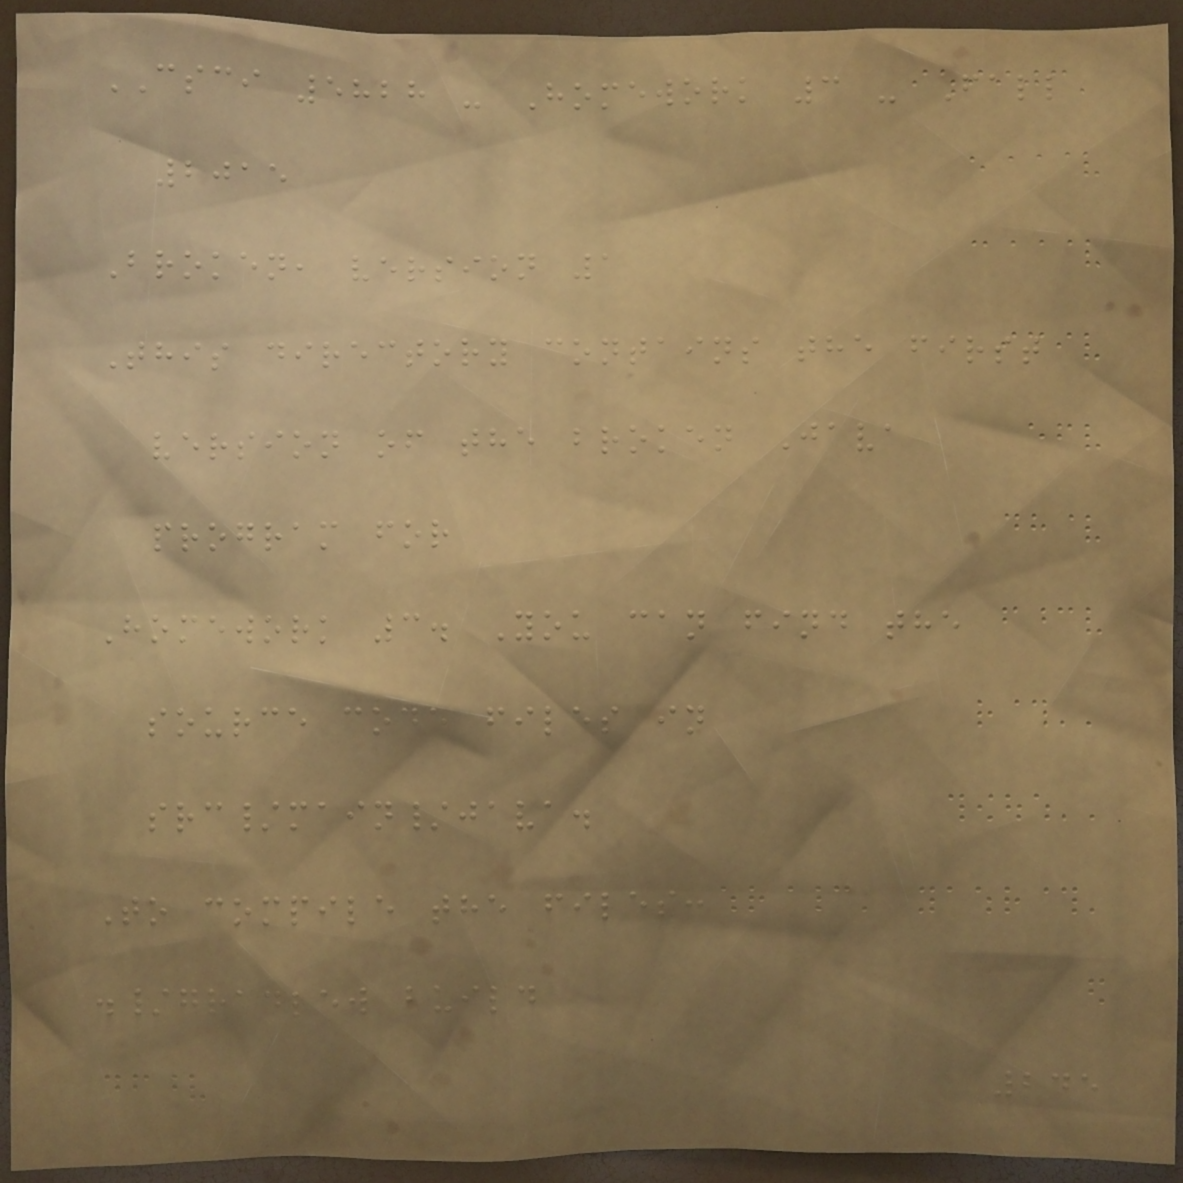CSCI 5828 - Homework 3 - Fall
2015
Broken, version 1
This directory contains the first
version of the broken Java
program for
Homework 3. You can find the
source code files in
src/main/java.
To compile the files:
./gradlew build
245
